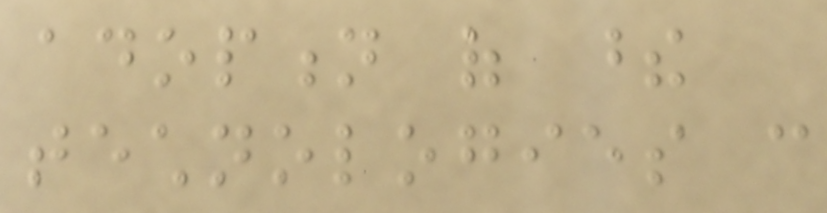adoption of these
technologies can
